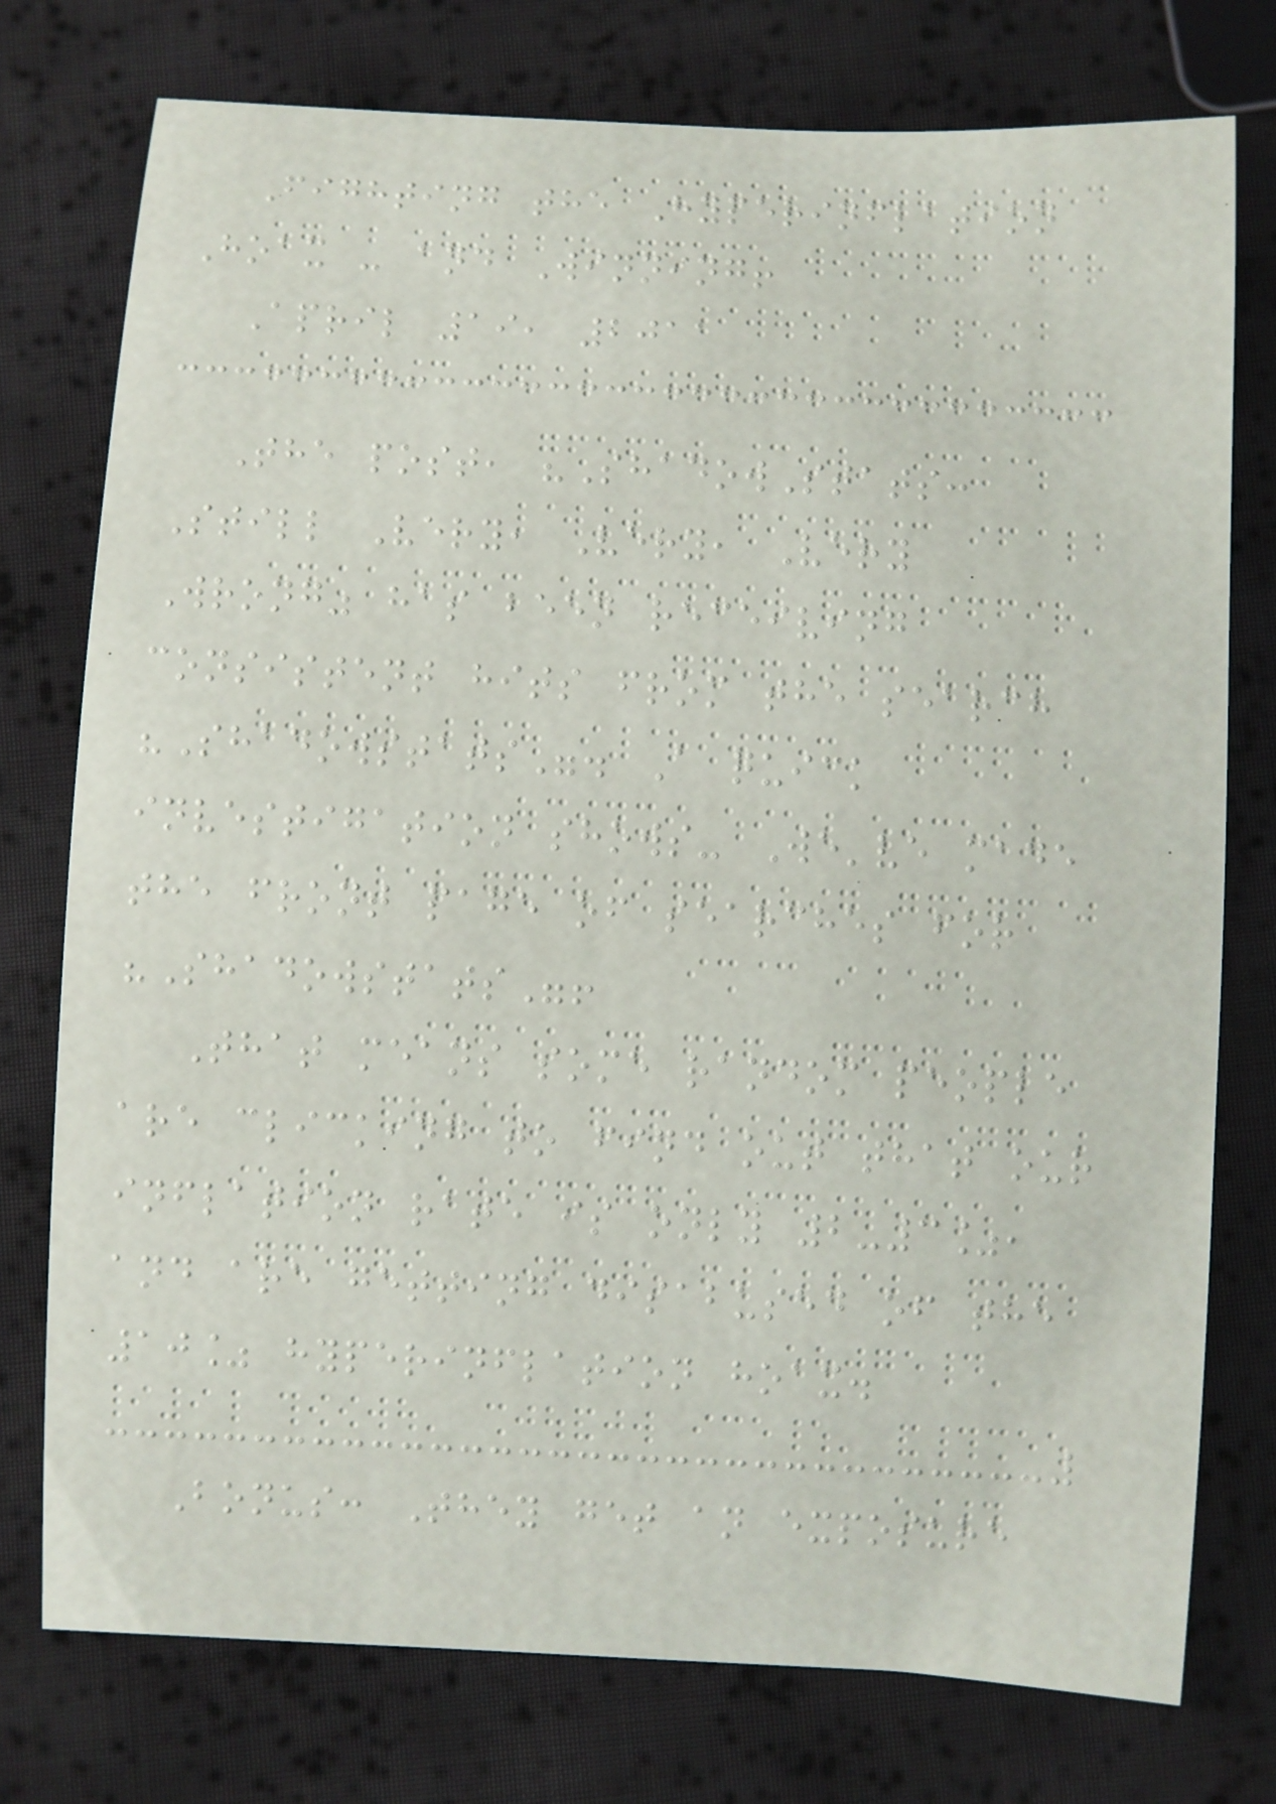Fighting the Hyperinflation
Hoax - and Winning!
April 19, 2011
The post, "ShadowStats:
Still Very, Very, Very
Wrong" has been receiving
consistent hits from the search
"Shadowstats". A quick
investigation shows- We've made
the front page of searches for
"Shadowstats"!
That means some random people
are clicking to find out that our
inflation rate is only 2-3%,
and are getting disabused of the
10% hyperinflation hoax.
Bonus: They get an exposure
